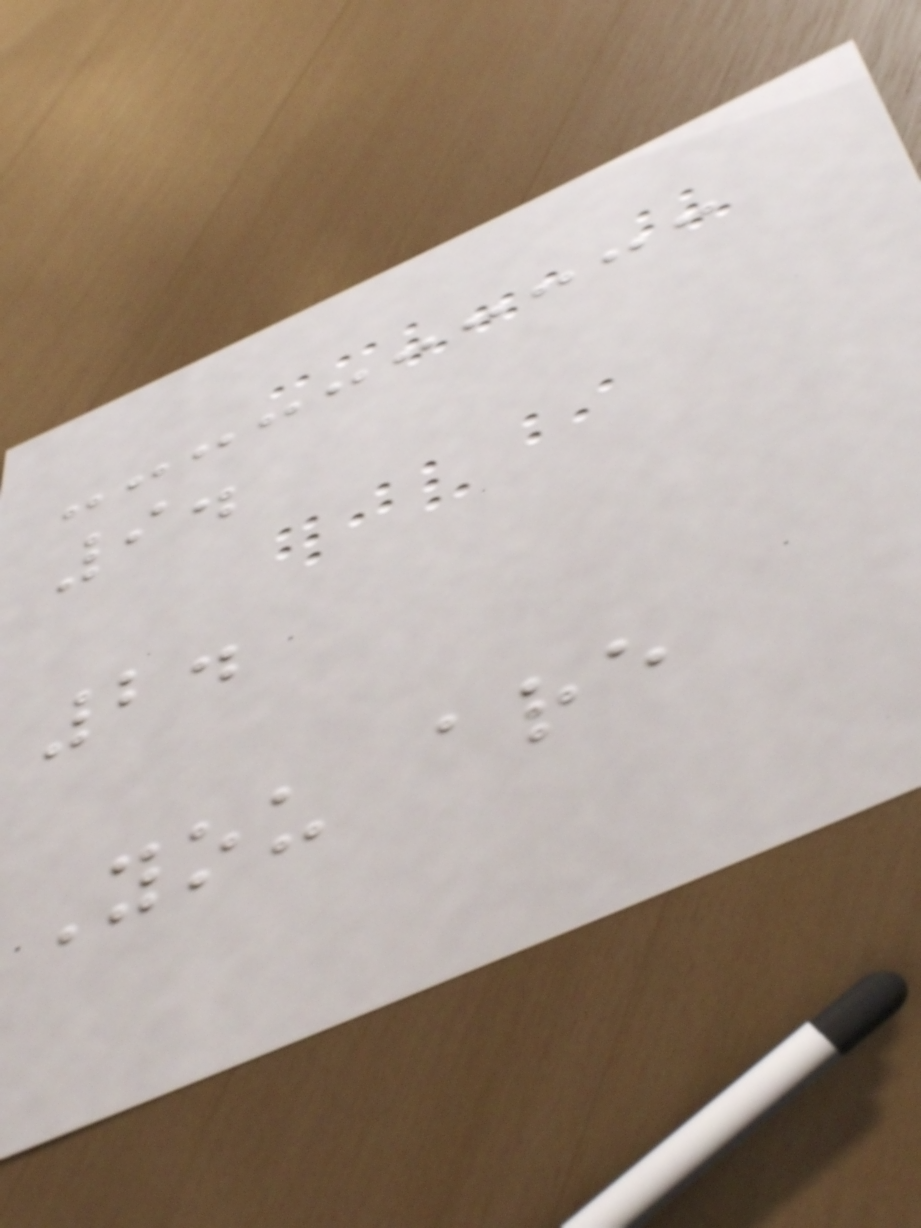9.
2.
You are
